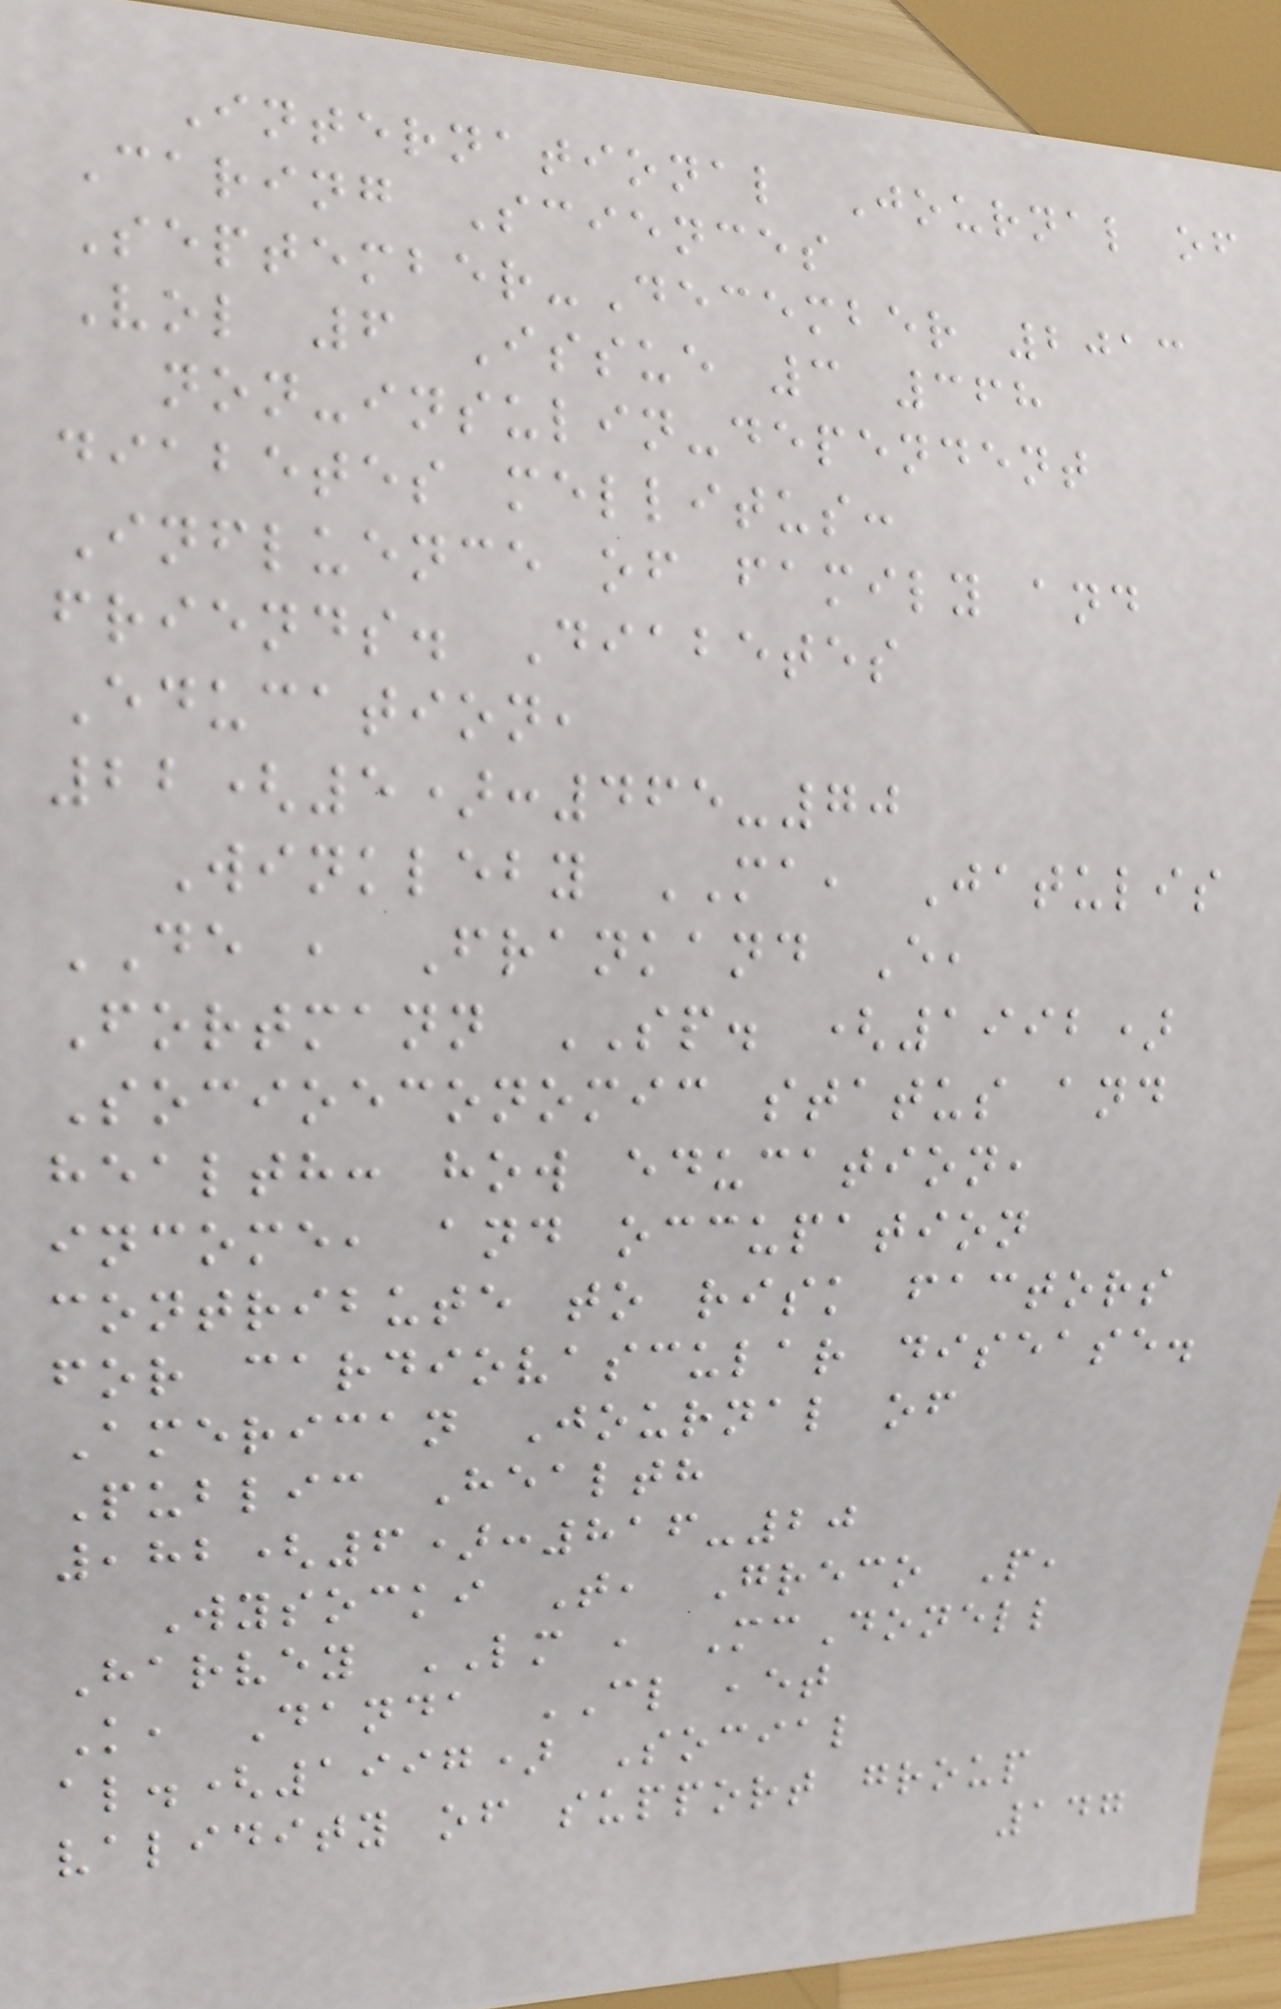International Journal of
Caring Sciences
September-December 2013
Vol 6 Issue 3 368
non-insulin-dependent
diabetes mellitus:
Influence of family and
friends. Diabetes
Education,
22(5):465-70
Winkleby MA, Jatulis
DE , Frankand E,
Fortmann SP. (1992)
Socioeconomic status and
health: how education,
income, and occupation
contribute to risk factors
for cardiovascular disease.
American Journal of
Public Health
,82(6):816-20
Wysocki T, Greco P,
Harvey LM , McDonell
K, Danda CL ,et
al.(1997) Social
validity of support group
147
